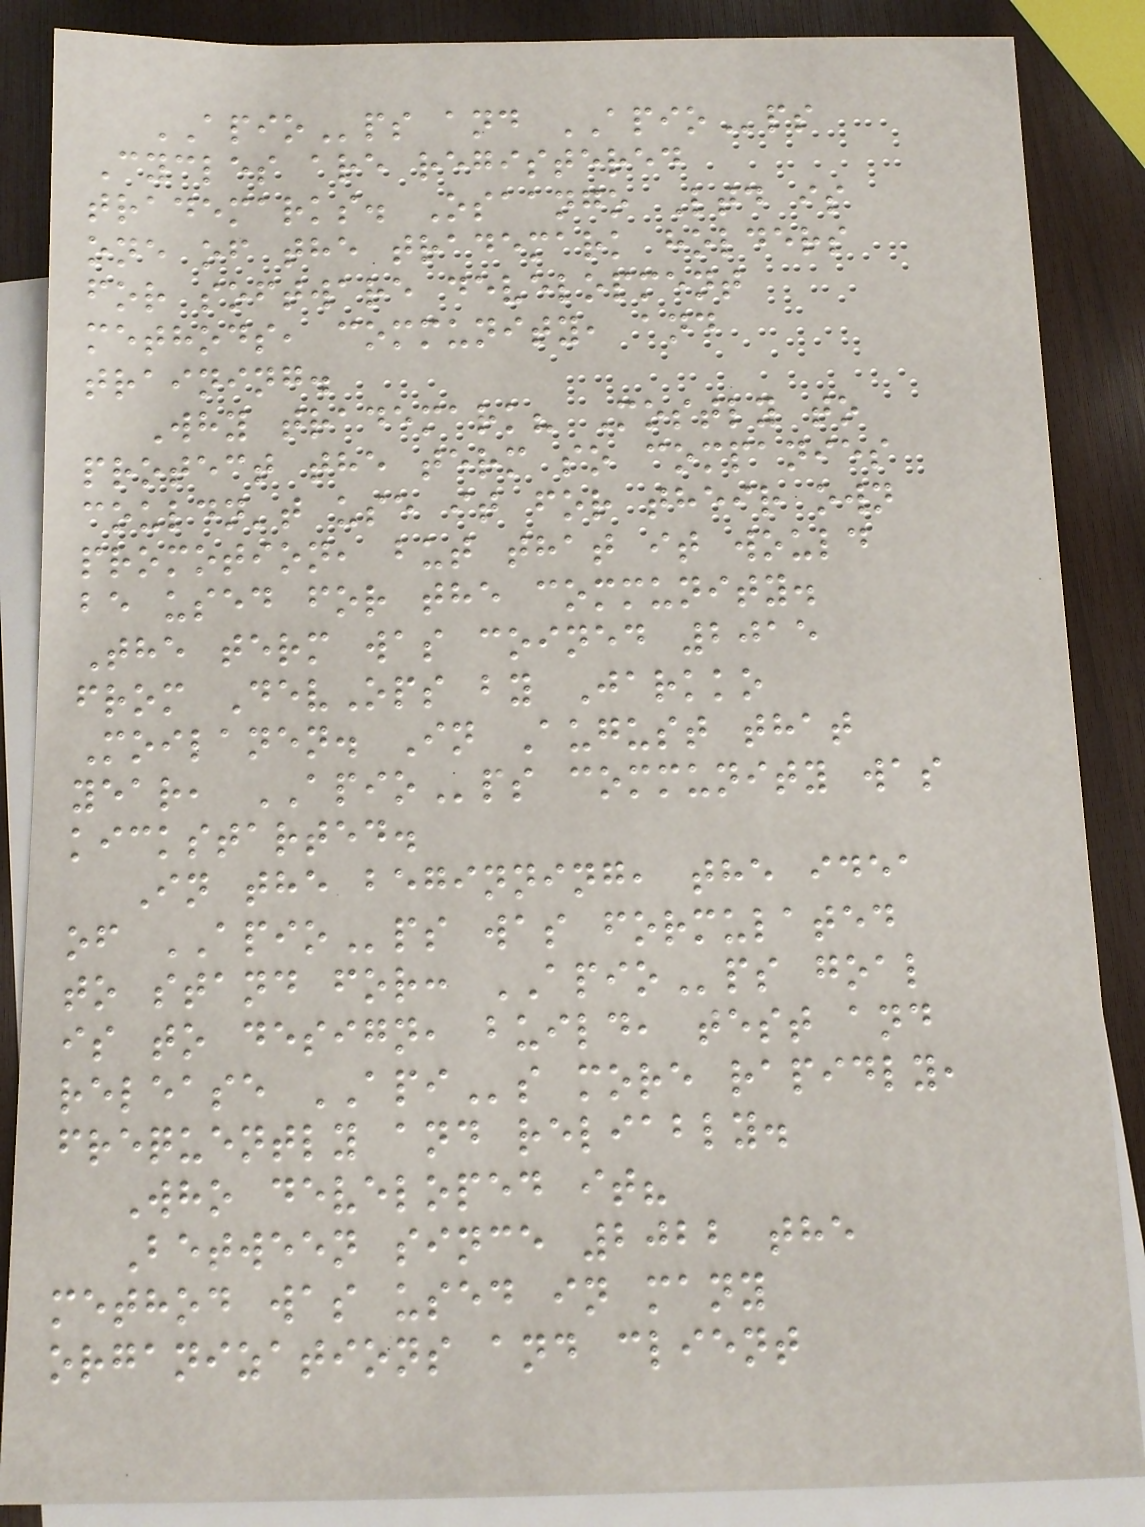APIOps and APIOps
Cycles are registered
trademarks. Osaango Ltd is
one of the trademark holders
for software development
methods, community, and
training.
Why trademark? Mostly to
protect the term so companies
couldn't use it for their own
promotion, but that it would
be used for the community.
The term was coined 2015
from DevOps by Jarkko
Moilanen. In August that
year, APIOps community was
kickstarted.
In the beginning, the idea
of APIOps was formulated
to stand for: APIOps goal
is to design, build, test and
release APIs more rapidly,
frequently and reliably.
Who developed it?
Between since 2022 the
method was used in many
organizations and client
